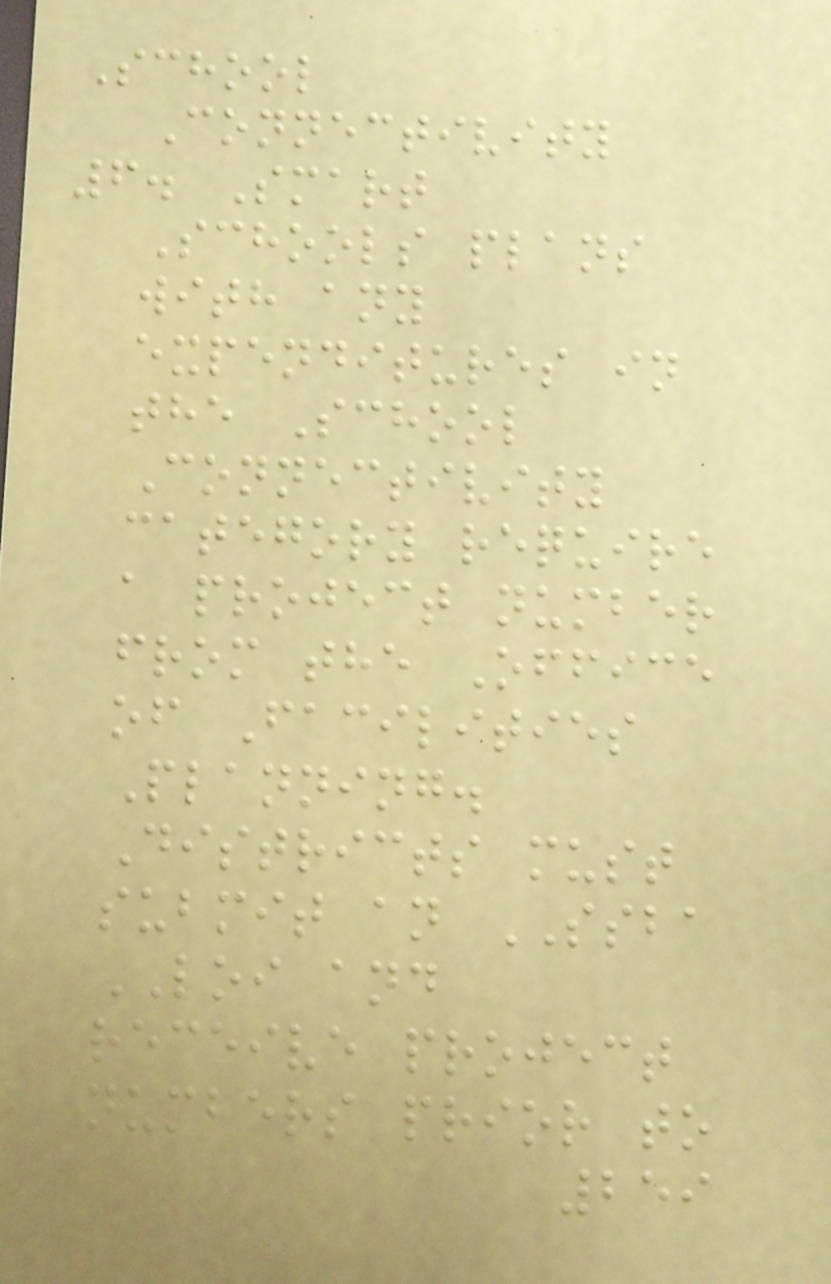School
Connectivity
6. Smart
Schools plans
with any
expenditures in
the School
Connectivity
category require
a project number
from the Office
of Facilities
Planning.
Districts must
submit an SSBA
LOI and
receive project
numbers prior to
259
